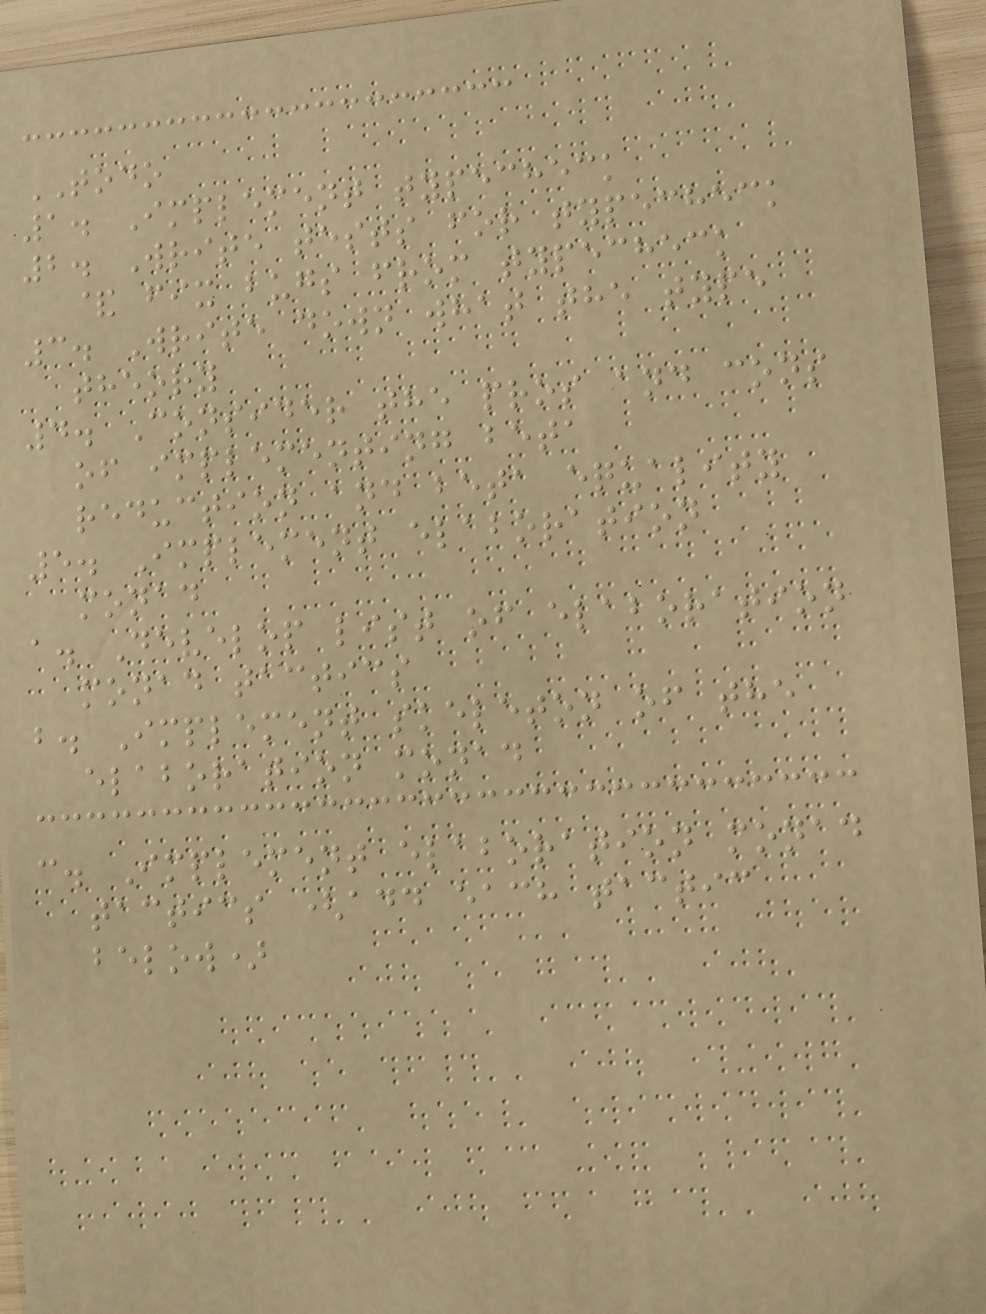TODO
1. Implement typecheck
2. Write tests for typecheck
& fix bugs from typecheck
3. Write down what the type
theory
4. Consider the pros and cons
of implementing beta
reduction and beta equality
5. Implement elaboration
monad
a. Develop list of elaboration
monad tactics
b. Implement skeleton of the
elaboration monad
c. Implement elaboration monad
tactics (add each tactic
below)
